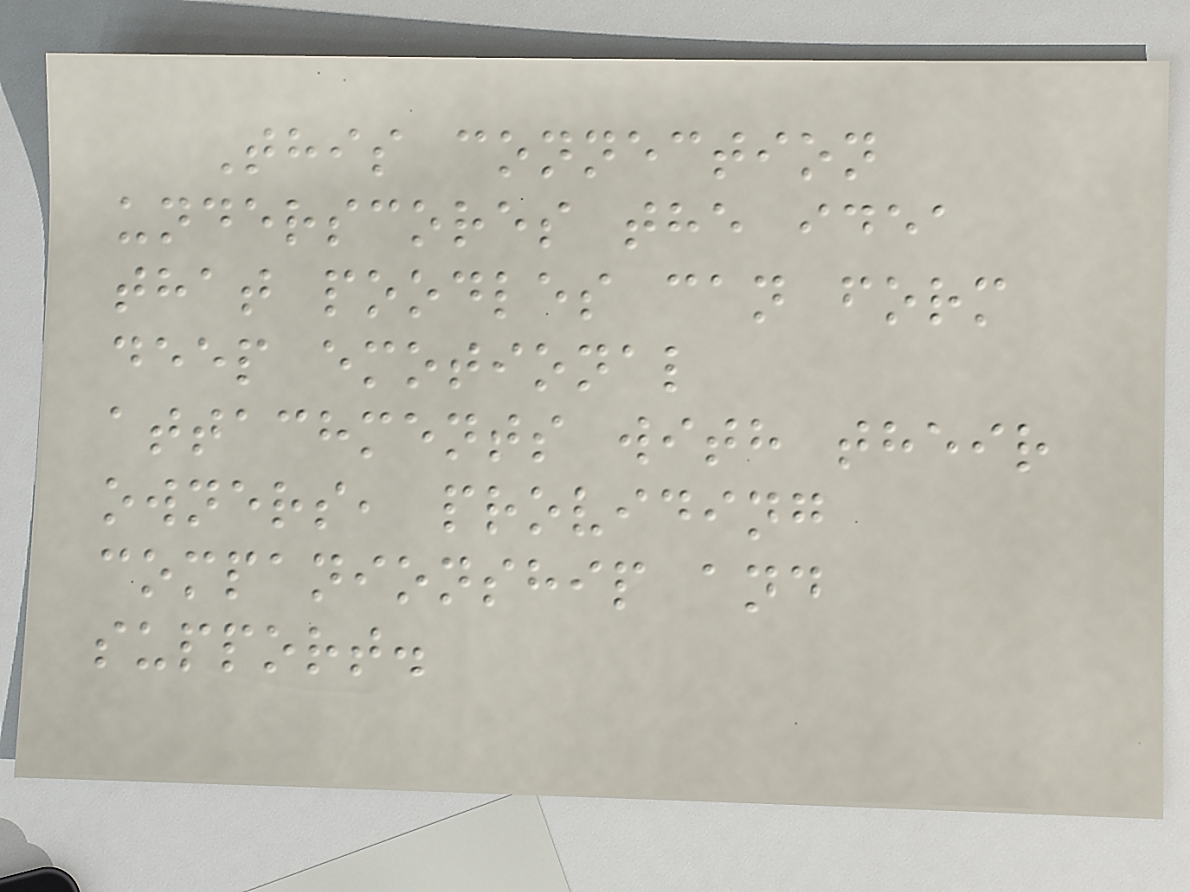This connection
underscores the idea
that poodles can form
deep emotional
attachments with their
owners, providing
companionship and
support.
